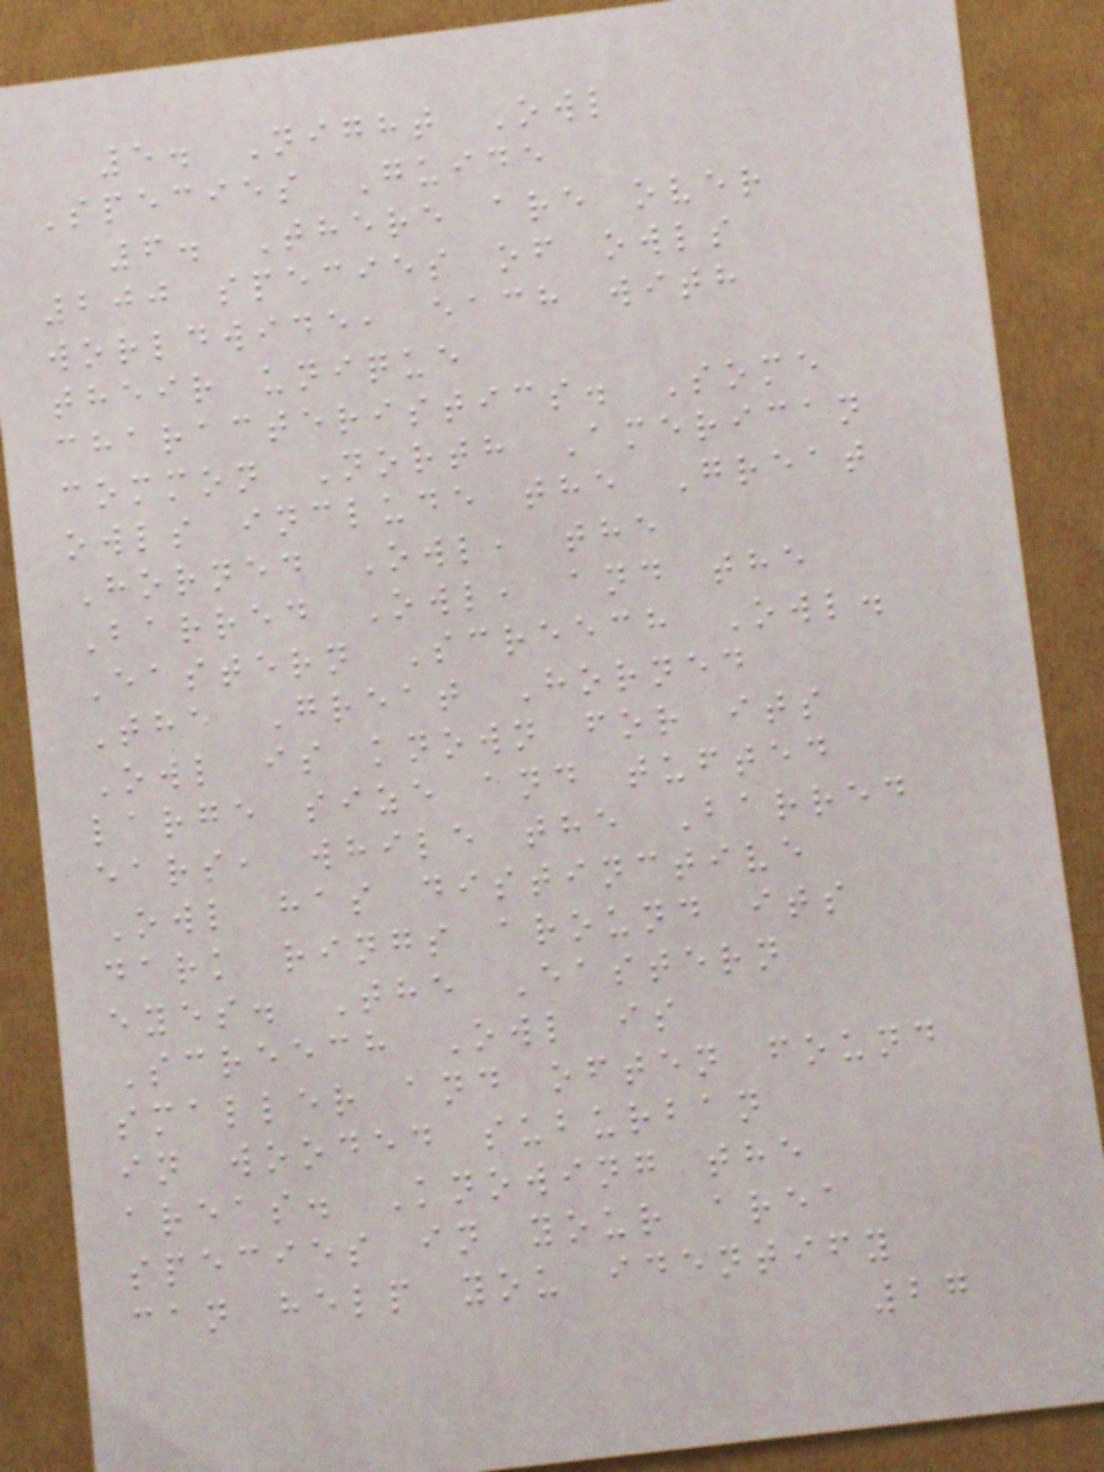5. Night Owl
Species Guide
6. There are over
200 species of owls
worldwide, each with
their unique
characteristics. Some
common North American
owls include the Great
Horned Owl, the
Barred Owl, and the
Eastern Screech Owl.
The Great Horned
Owl is known for its
large size and tufted
ears, while the Barred
Owl has distinctive
dark rings around its
eyes. The Eastern
Screech Owl is
smaller and often found
in wooded suburban
areas. Knowing the
species in your area
can help you identify
27
